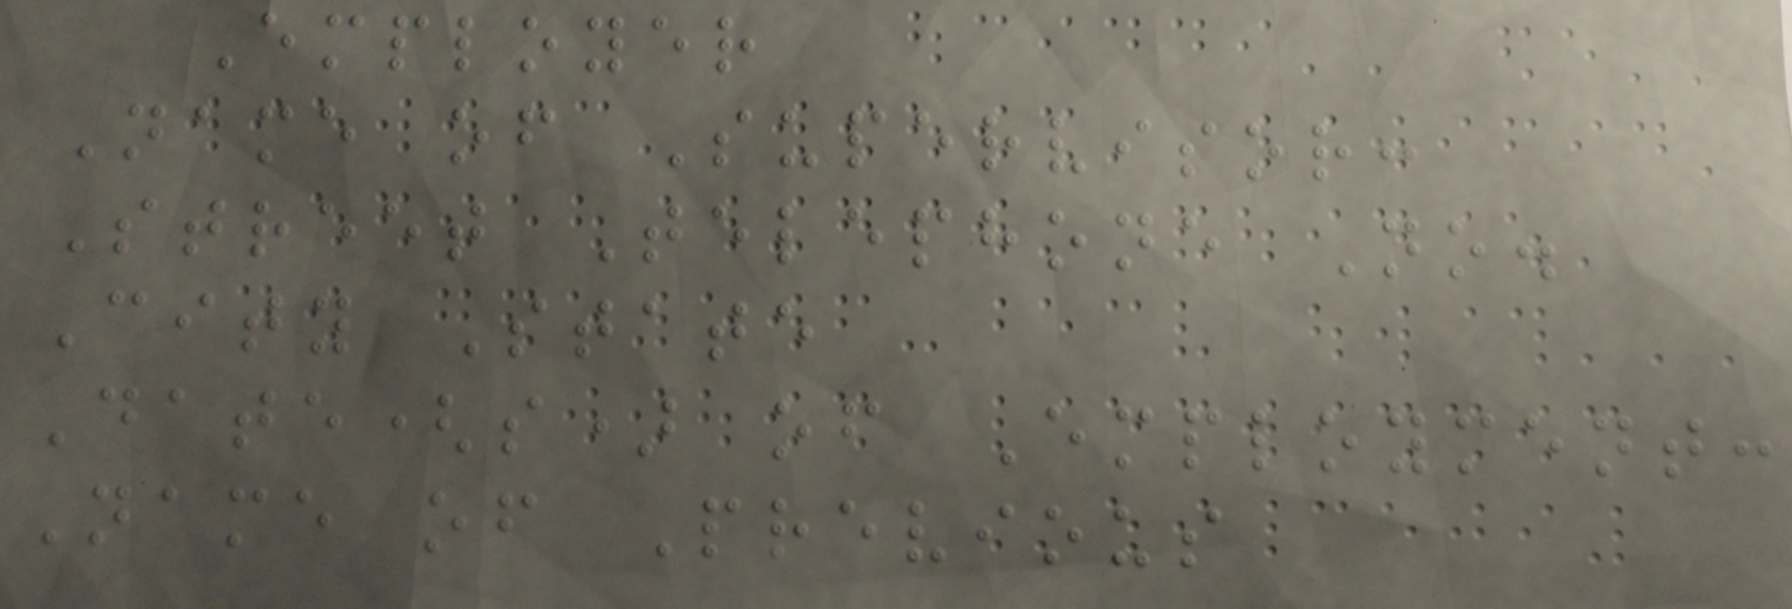Employer
Name of Supervisor:
Street Telephone No.
City State
Date(s) of Employment:
Name of Previous
